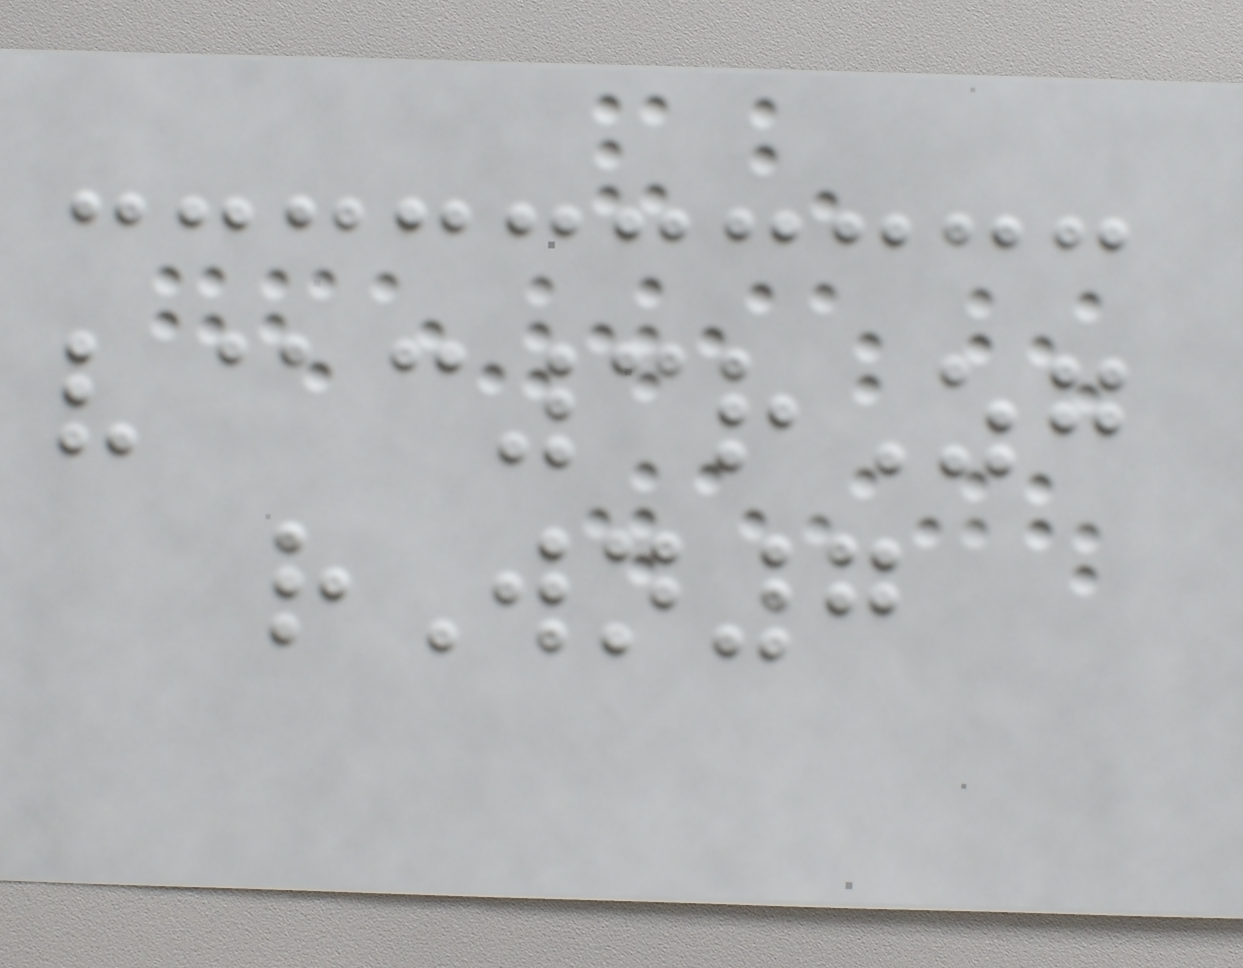v@c3rZg
rWn7
